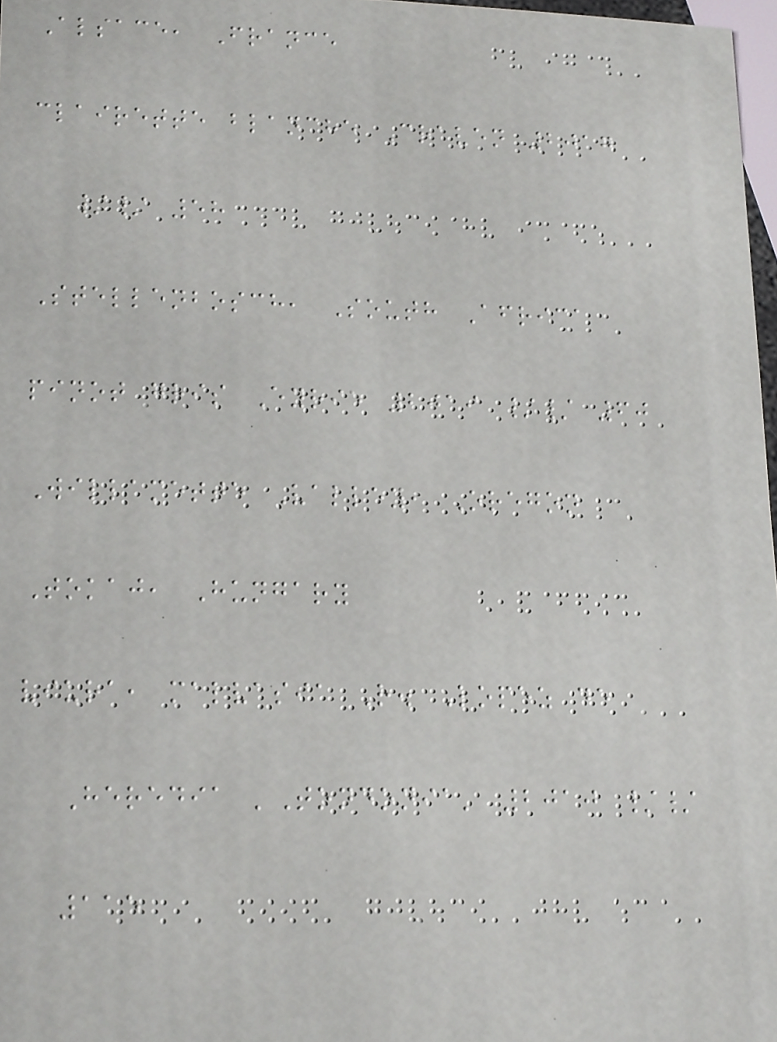Alsace, France
clairette blanche Craven 2017
// 58
Stellenbosch, South Africa
pinot gris Eyrie 2019 // 60
Willamette Valley, Oregon
Tokaj, Hungary
viura, malvasia R. Lopez de
Heredia 'Tondonia' 2010 //
115
